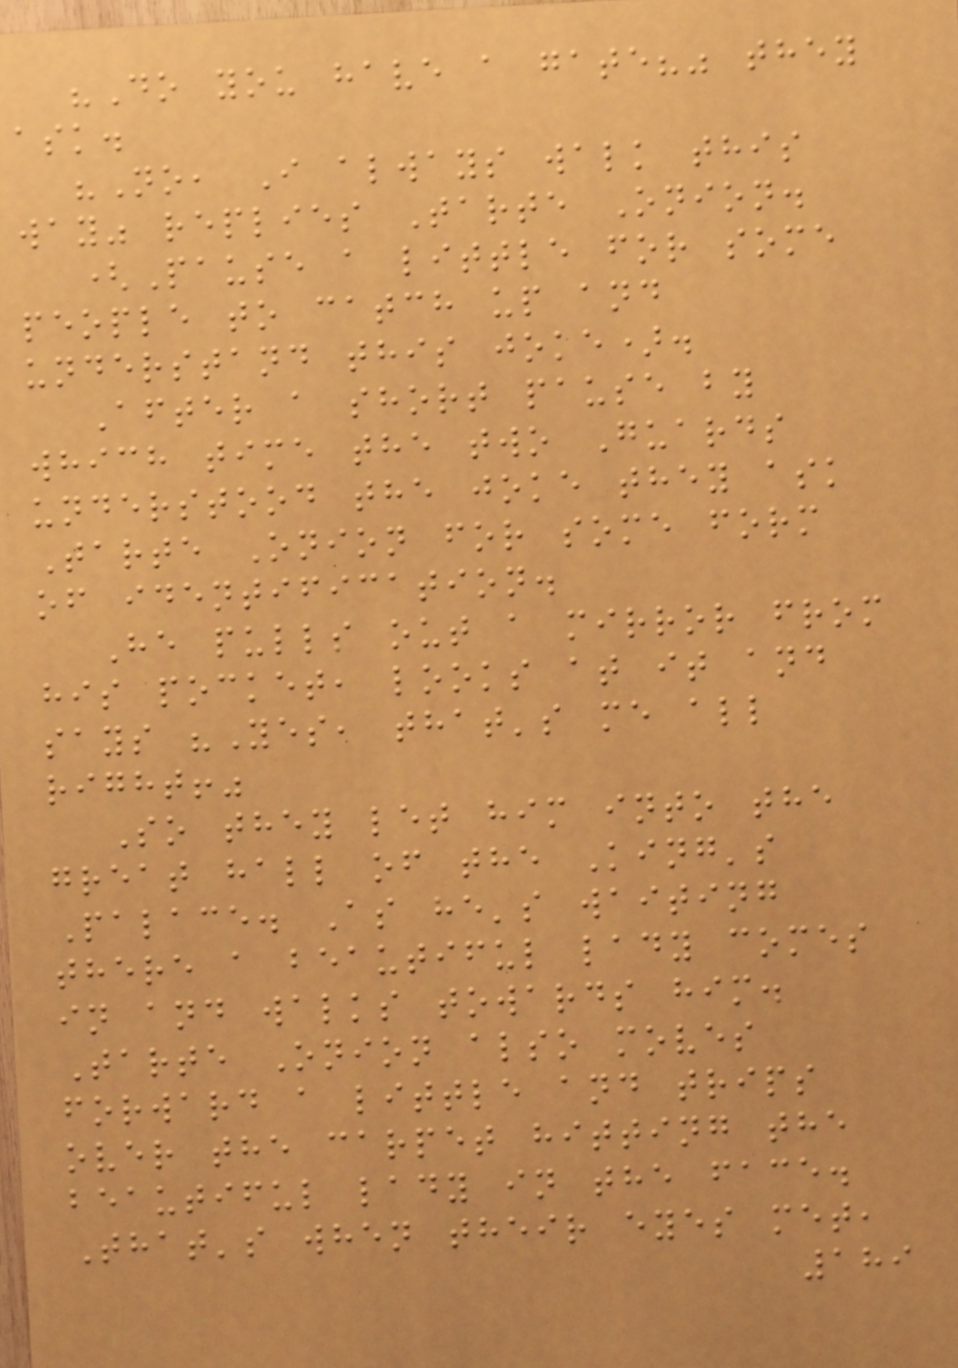"Do you have a gate?" they
ask.
"No, I always walk this
way" replies Tarte Onion.
(Pause a little for some
people to catch up and
understand this joke).
After a short pause by
which time the two Guards
understood the joke they ask
Tarte Onion for some form
of identification.
He pulls out a mirror from
his pocket, looks at it and
says "Yes, that's me all
right!"
So they let him into the
great hall of the King's
Palace. As he's waiting
there a beautiful lady comes
in and walks towards him.
Tarte Onion also moves
forward a little and trips
over the carpet hitting the
beautiful lady in the face.
That's when their eyes met,
189
